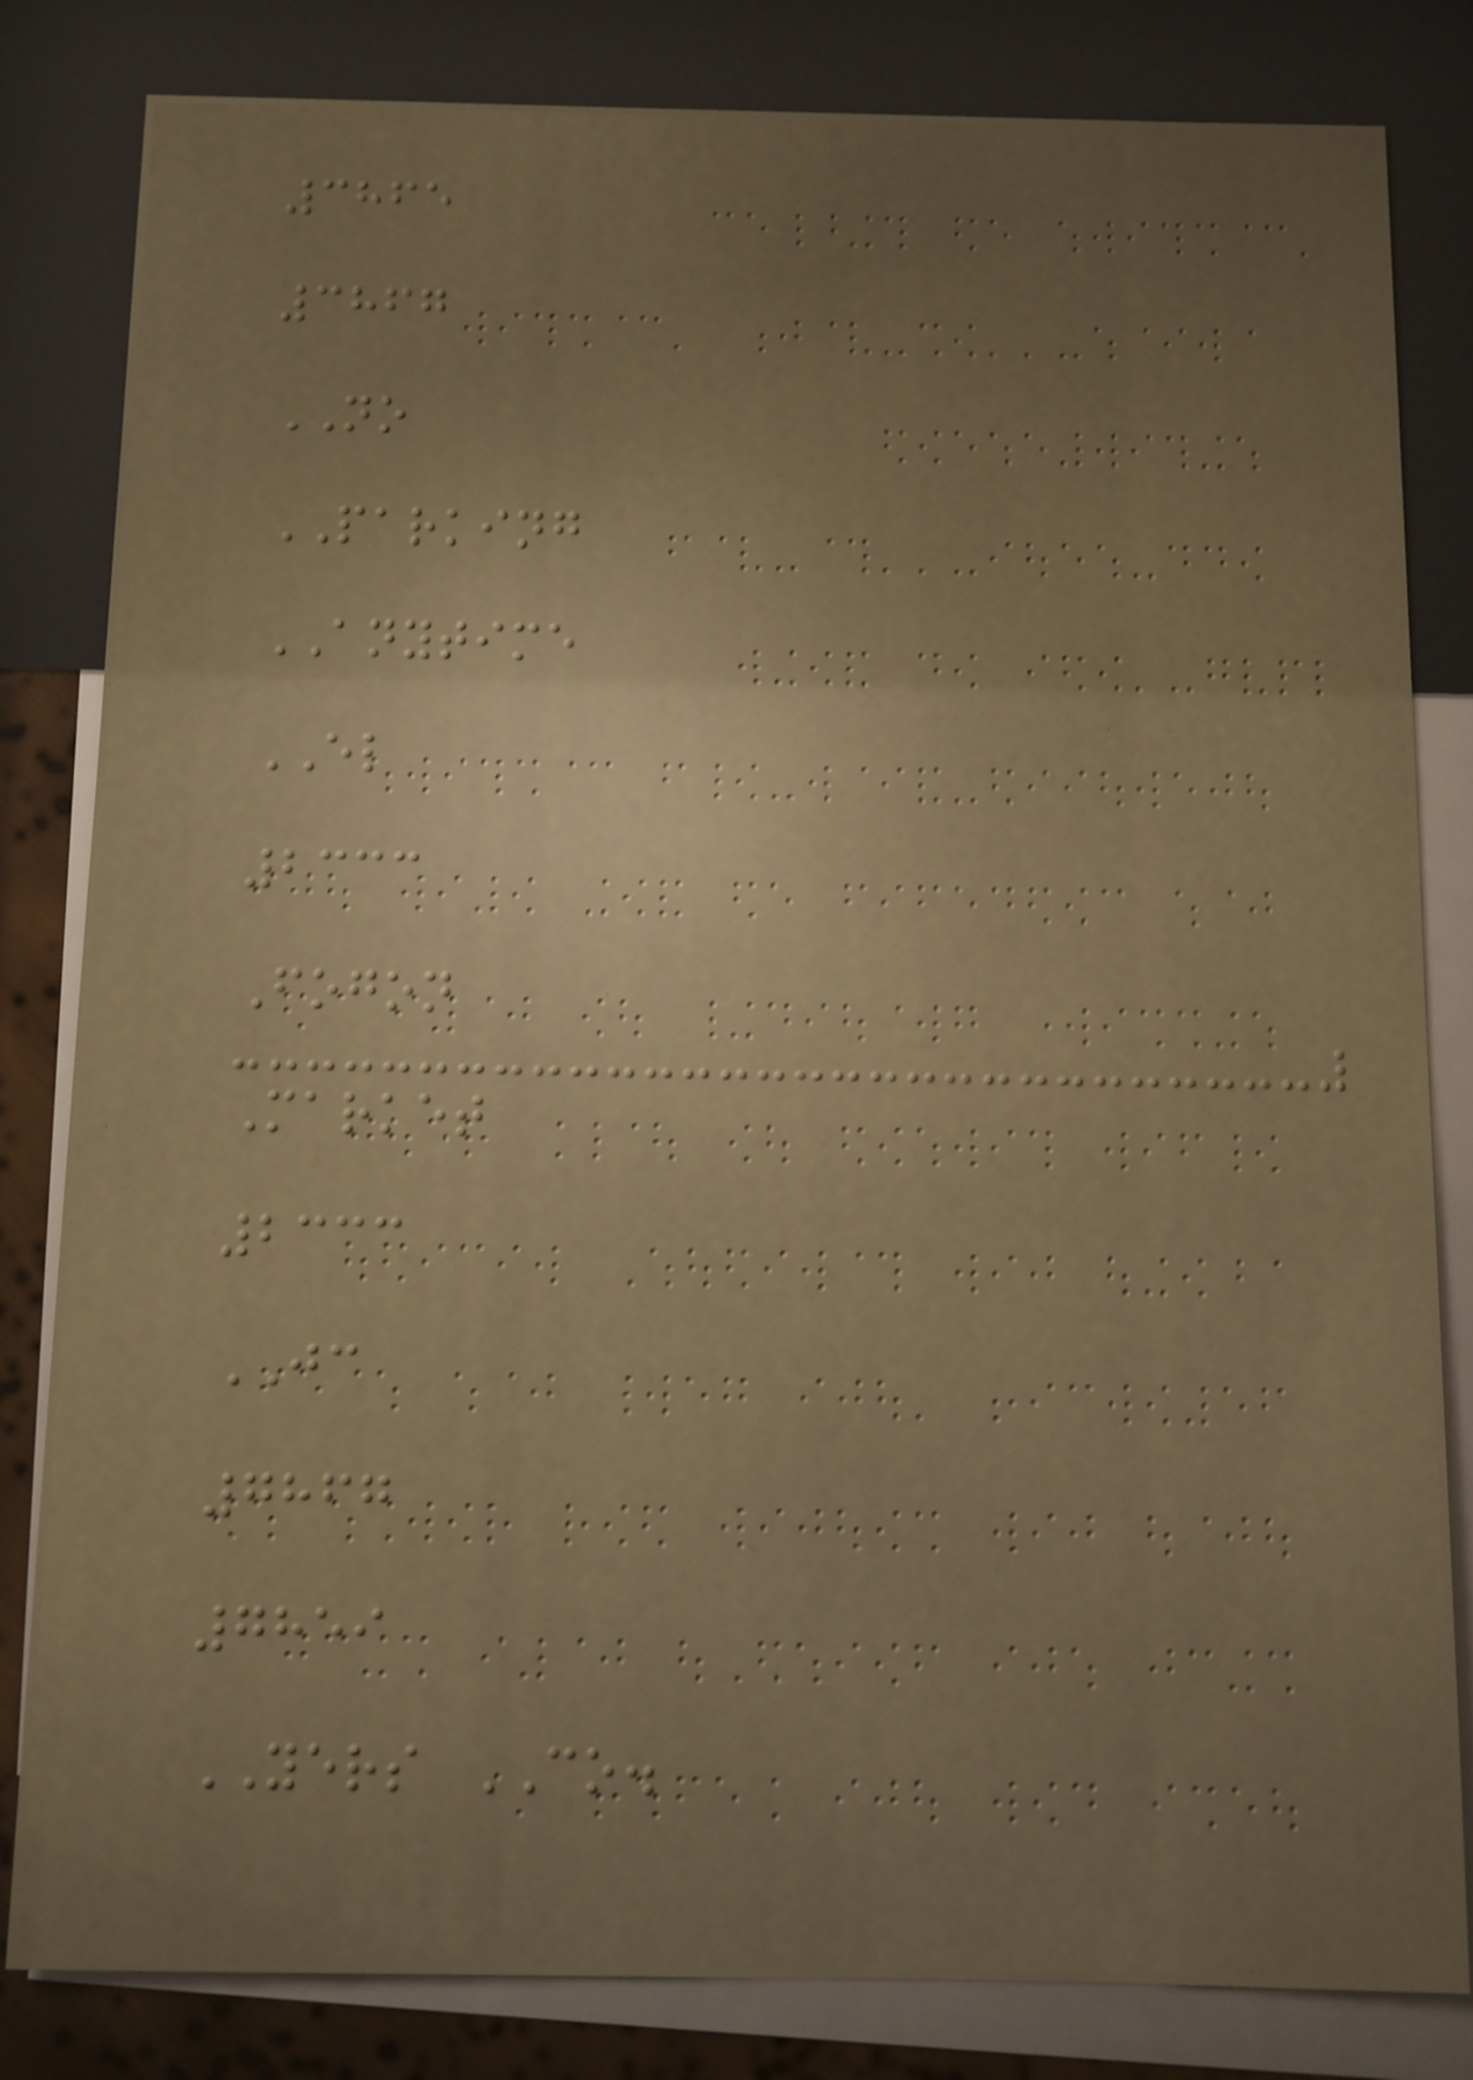3865
3867
NO
PARKING
ANYTIME
EL
2333
Fogon
Market
2333
JC
7867
7859
YERS CO.
